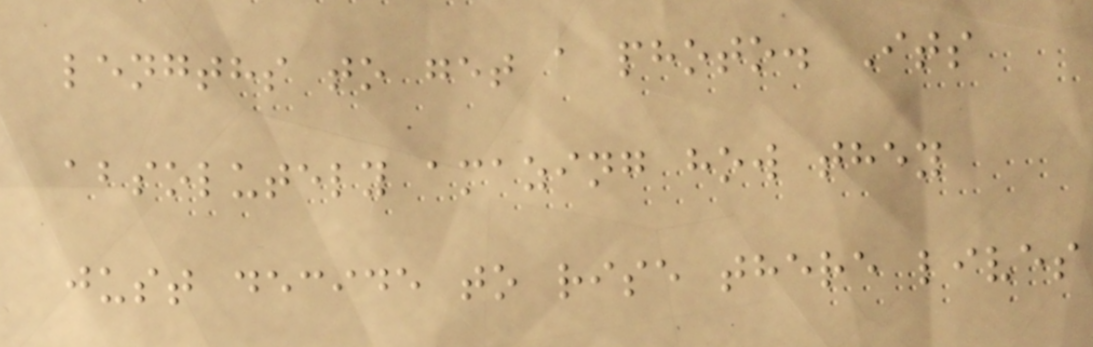lengths to get a photo. Its
absolutely amazing how they
just decide to rise there lives
